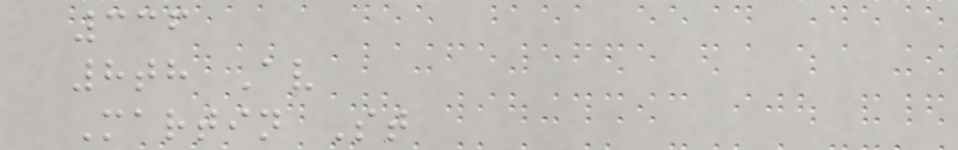336
8th Av
Martin St
